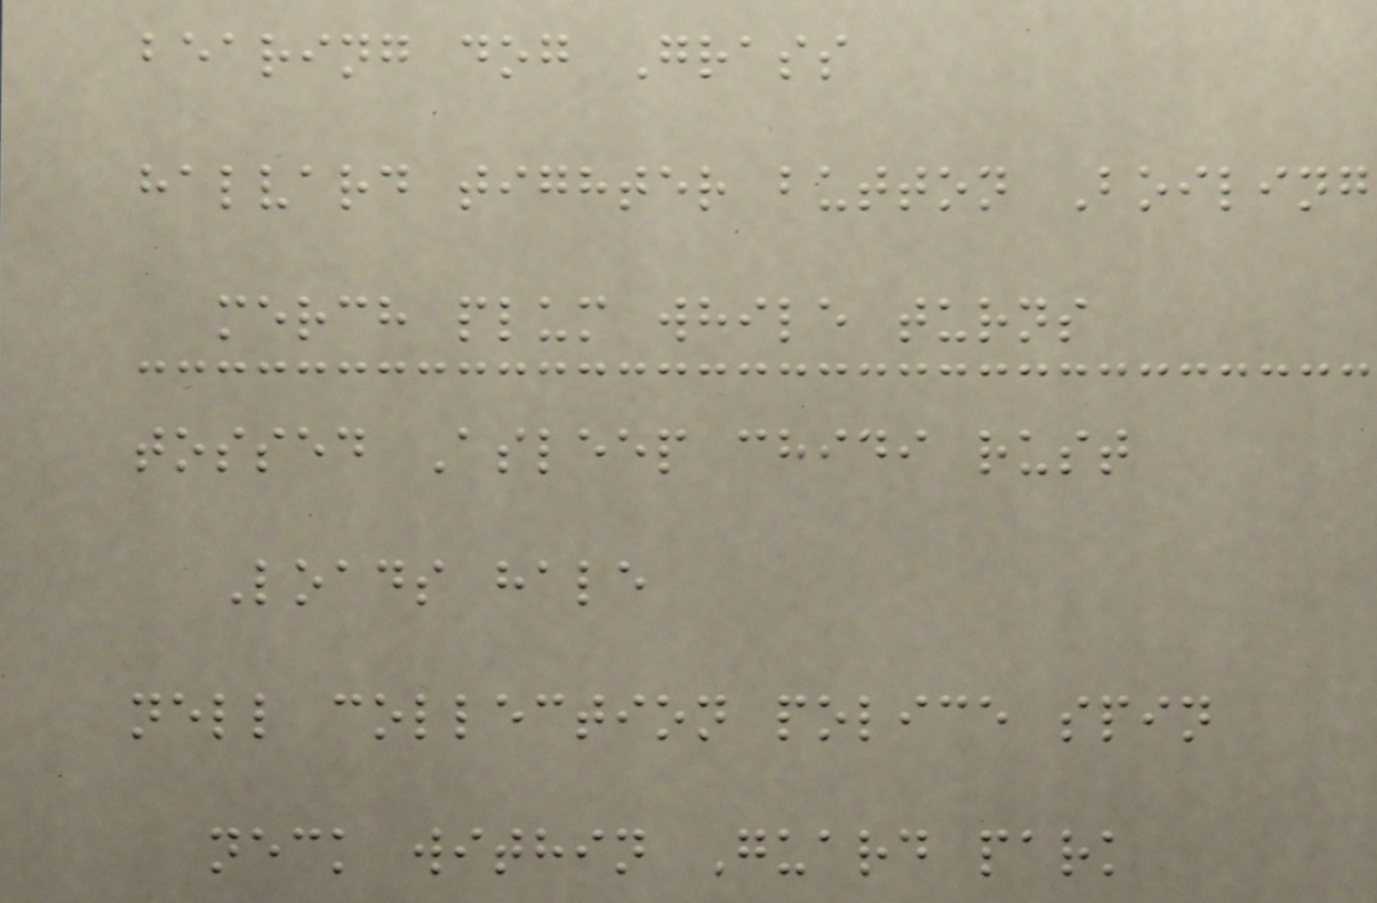bearing dog Grass
halvard tighter button Boiling
merch plum while turns
tossed Asleep chidi rust
Loads hale
nell collection police spin
neck within Guard park
